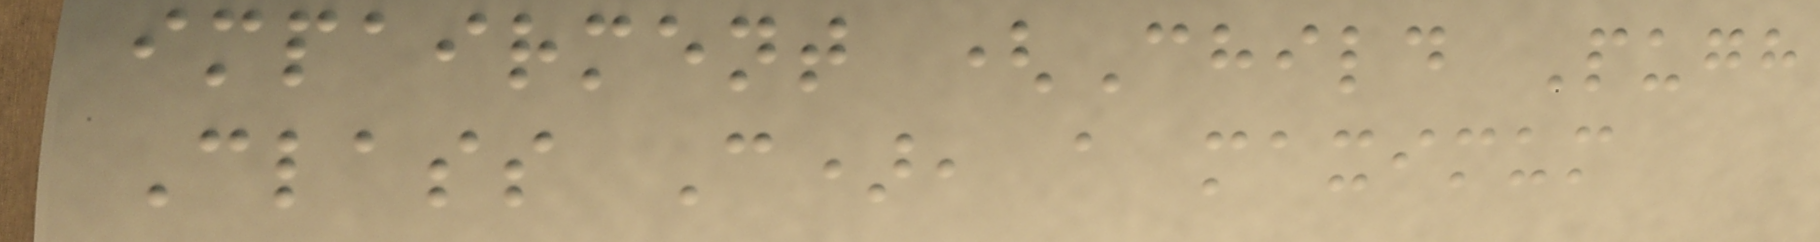impairment (Child Pugh
Class C), a maximum
